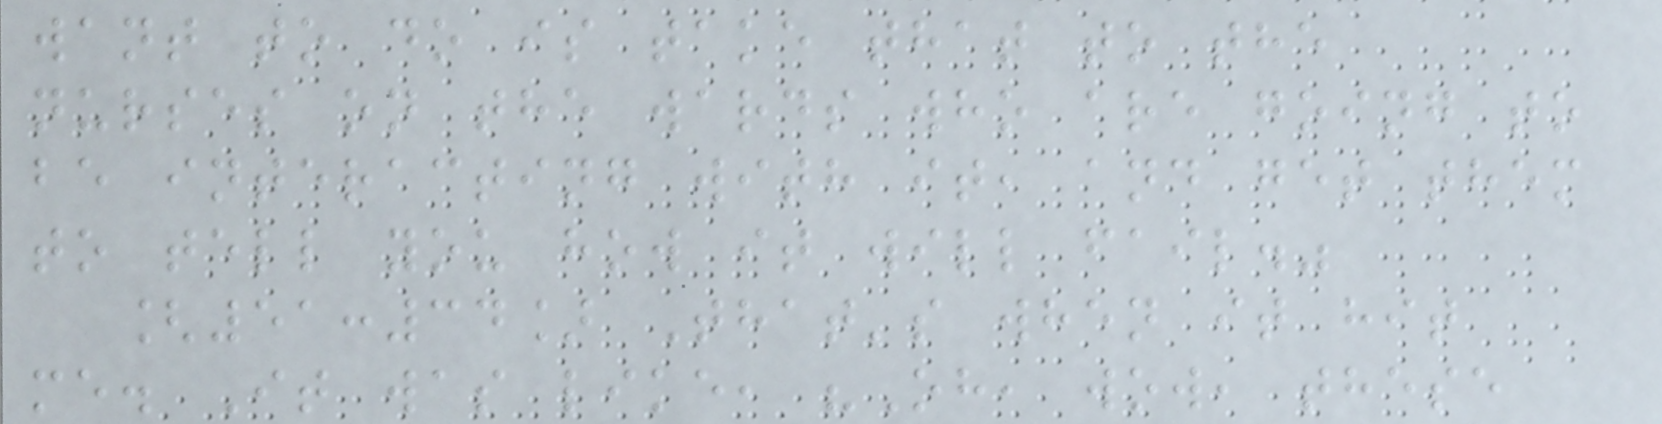want to do is take that to the
nurses on the wards who are going to
be interacting with it, and get them
to tell you how it will fail."
[51:34] That's when it hit
me. It was like, "Oh, wow, these
